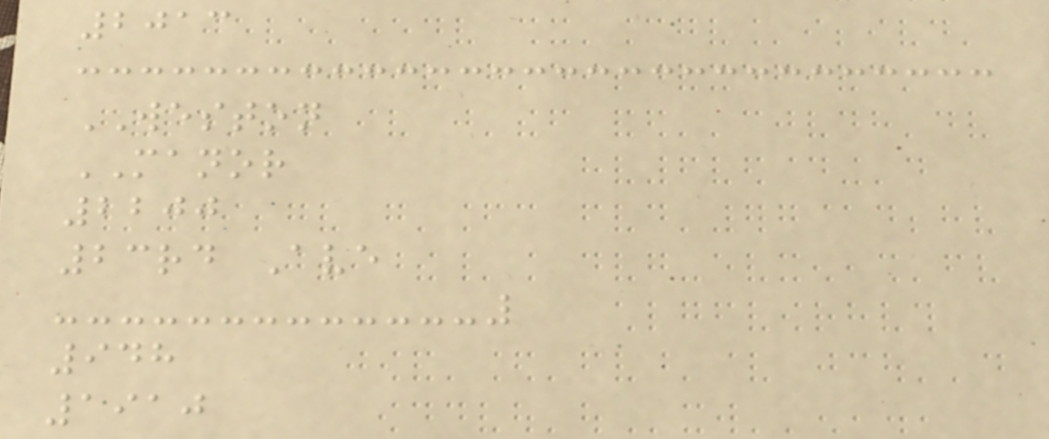2013
WESTON
MANOR
2200
23rd Ave
948
1910
